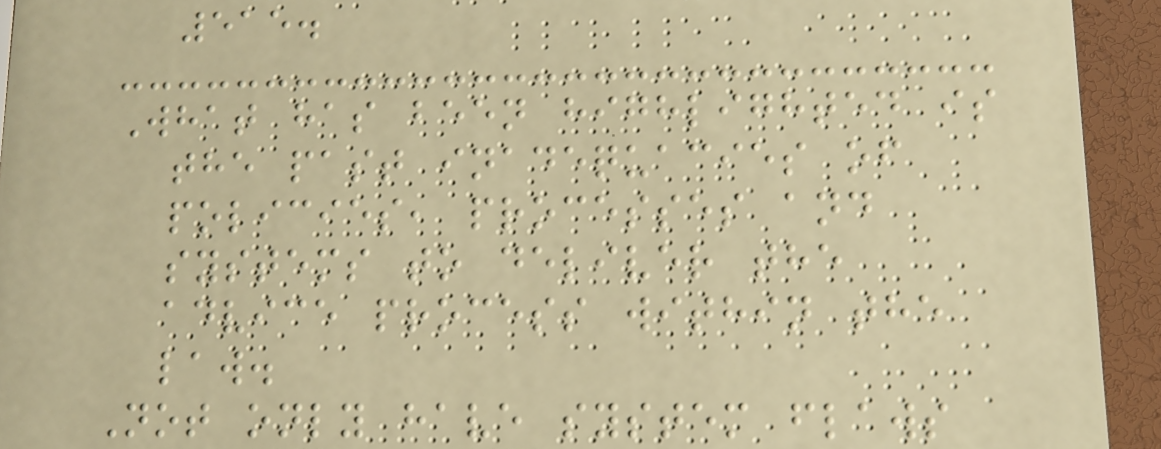515.
What has been highlighted is
the past inadequacies of
policies, processes and
systems to deliver the
advice process within the
law.
Not only have system flaws
